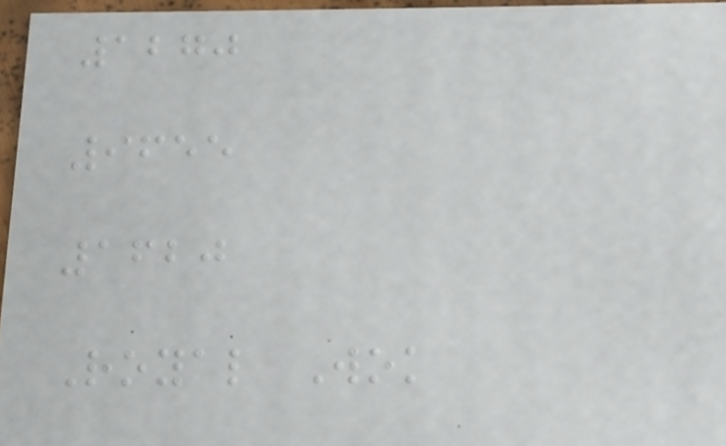1270
9655
1620
Royal Wok
